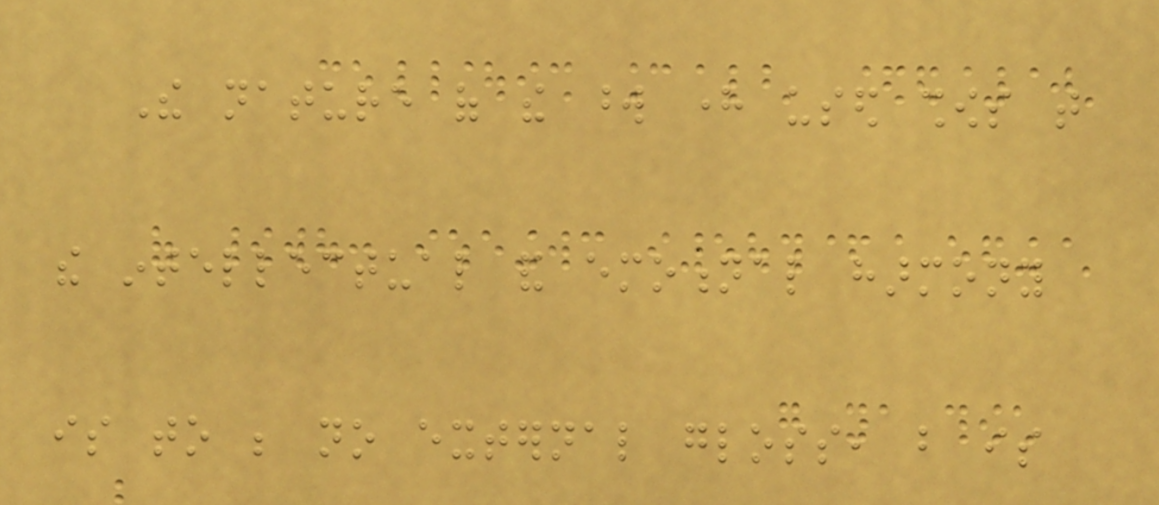The nature of the word here used shows that
the intellectual and emotional harmony
is to be no external gloss, but is
